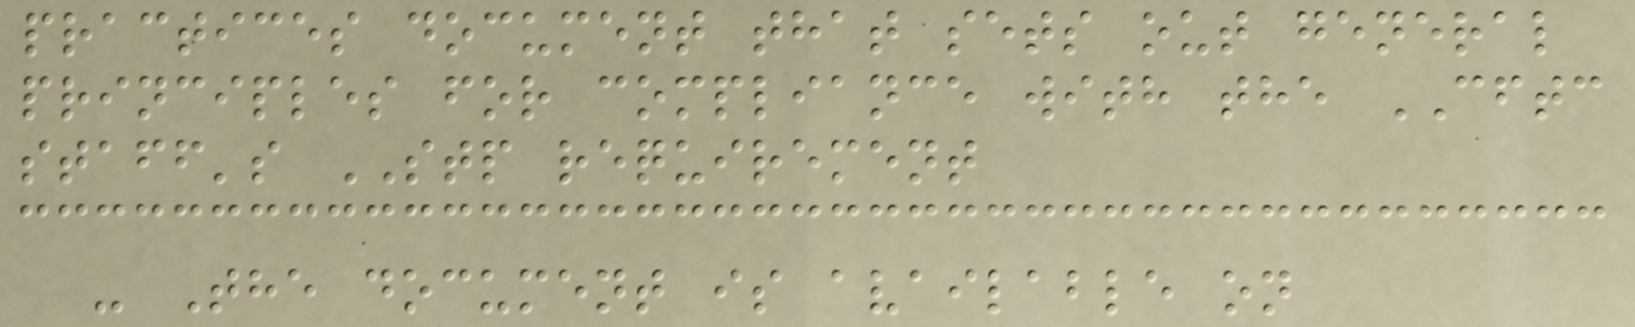practices document that sets out general
principles for compliance with the CFTC
staff's STP requirement
- The document is available on
